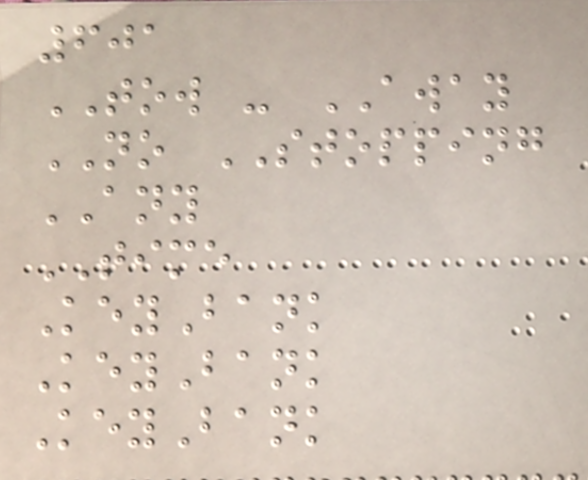601
TOW - AWAY
NO STOPPING
ANY
TIME
KeyBank
KeyBank
KeyBank
